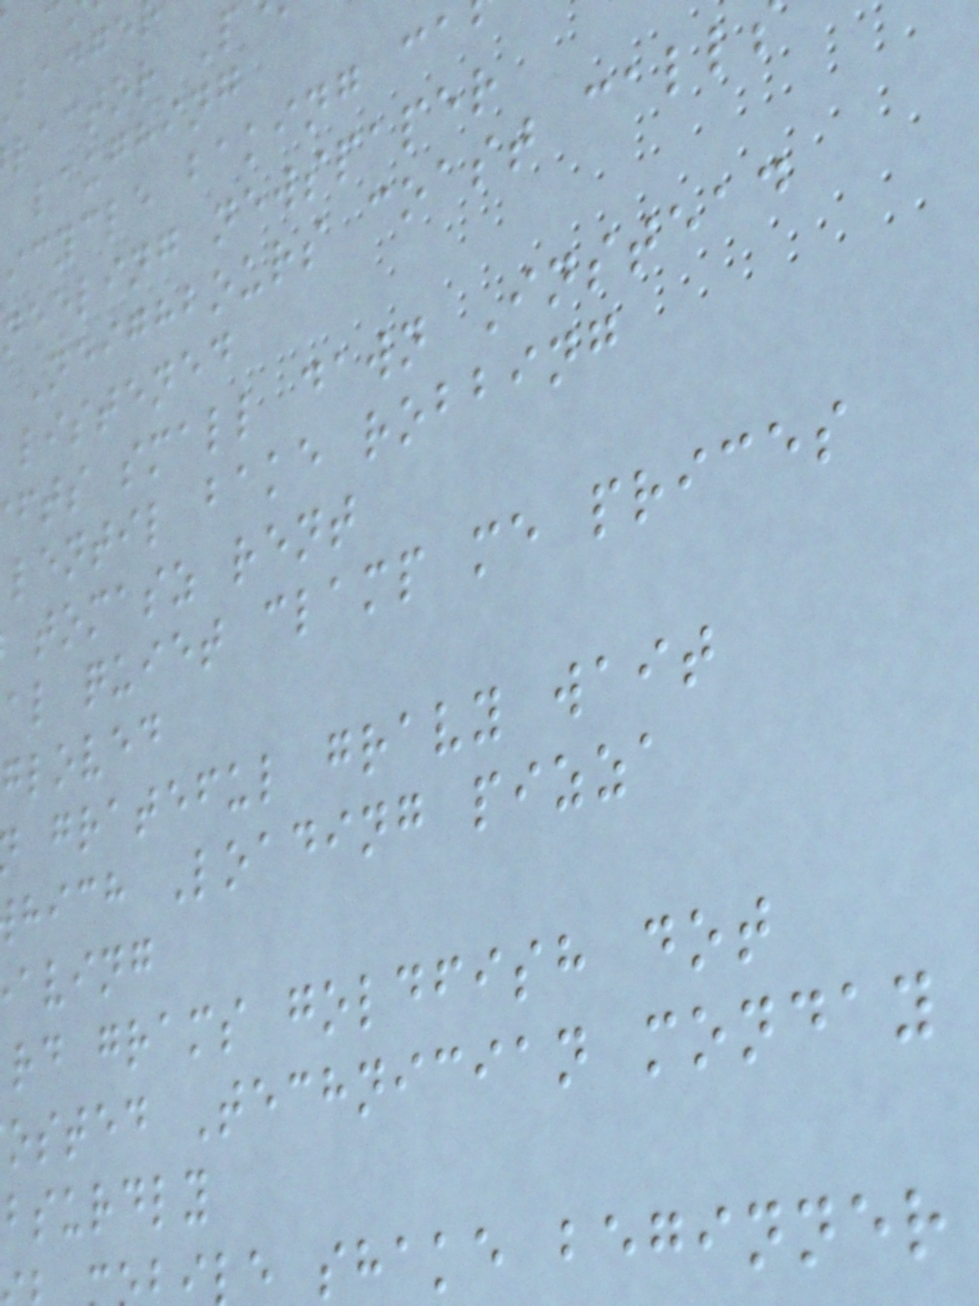ractor P
laughing
icycle baking ca
neeling newspaper
Neighbours coast call
listened
fts small dawn Instead
lentil bake robbing
tomasz rent
al quiet clamp me prices
gloved
grateful gravy wait
hich Loading pizza
aving
rd grams goldfish dot
osted Technician monday
bsurdly
e shake beginner
